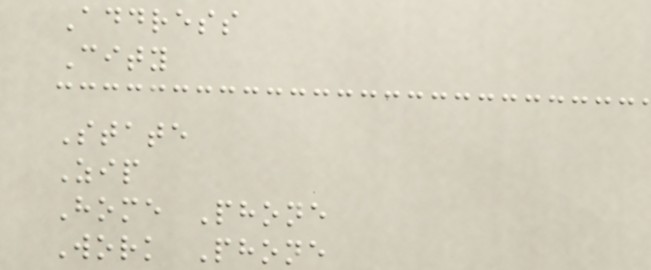Address
City
State
Zip
Home Phone
Work Phone
